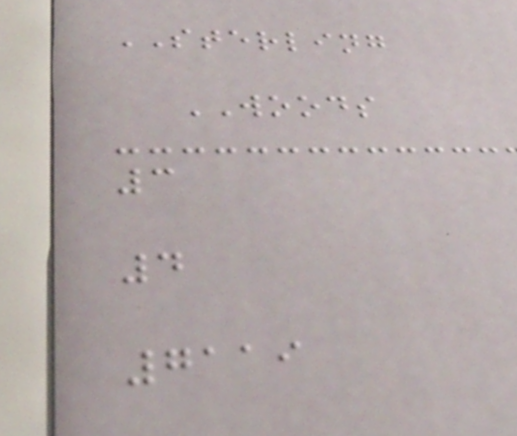STERLING
WOODS
3
4
7119
